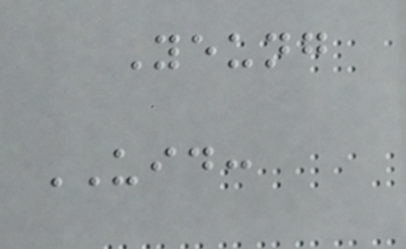Yeung
UID:
